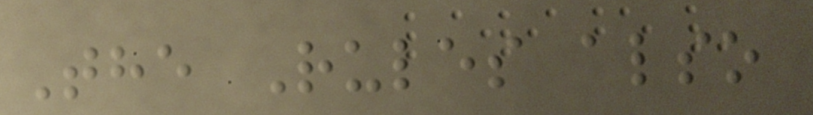The Rules also
